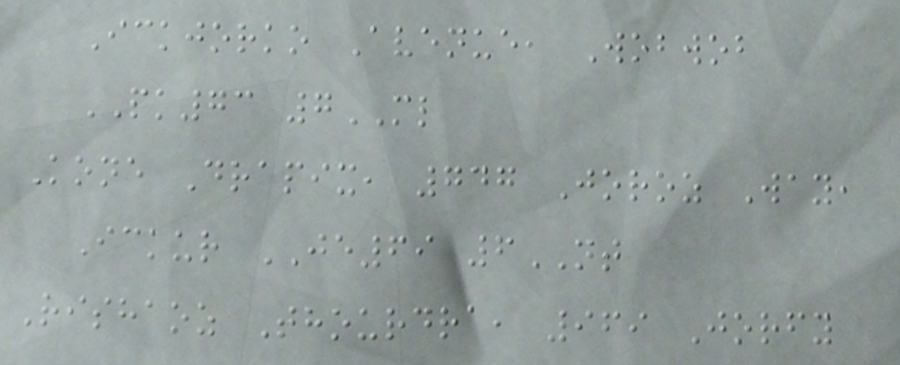Ickjorko Avenue, Wobwob
PK73 7ML
Kone Drapix, 747 Joroz Way,
Ickur JE69 6NT
Rishaoz Thourdra, 969 Jorfy
